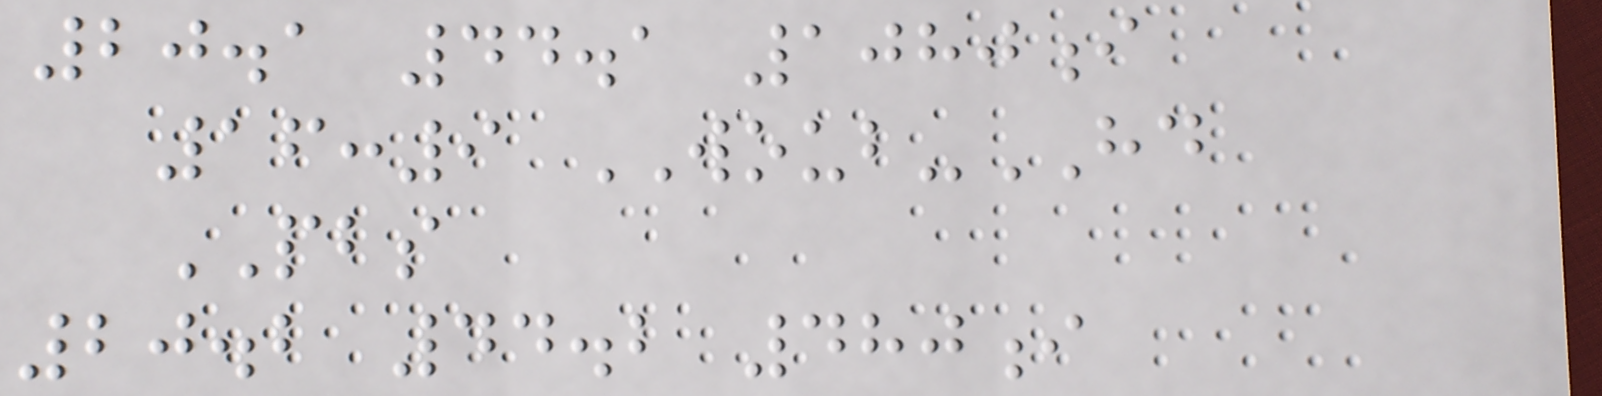20.1 44.1 1080i
16:9 WOUB-HD
PBS
20.2 44.2 480i
